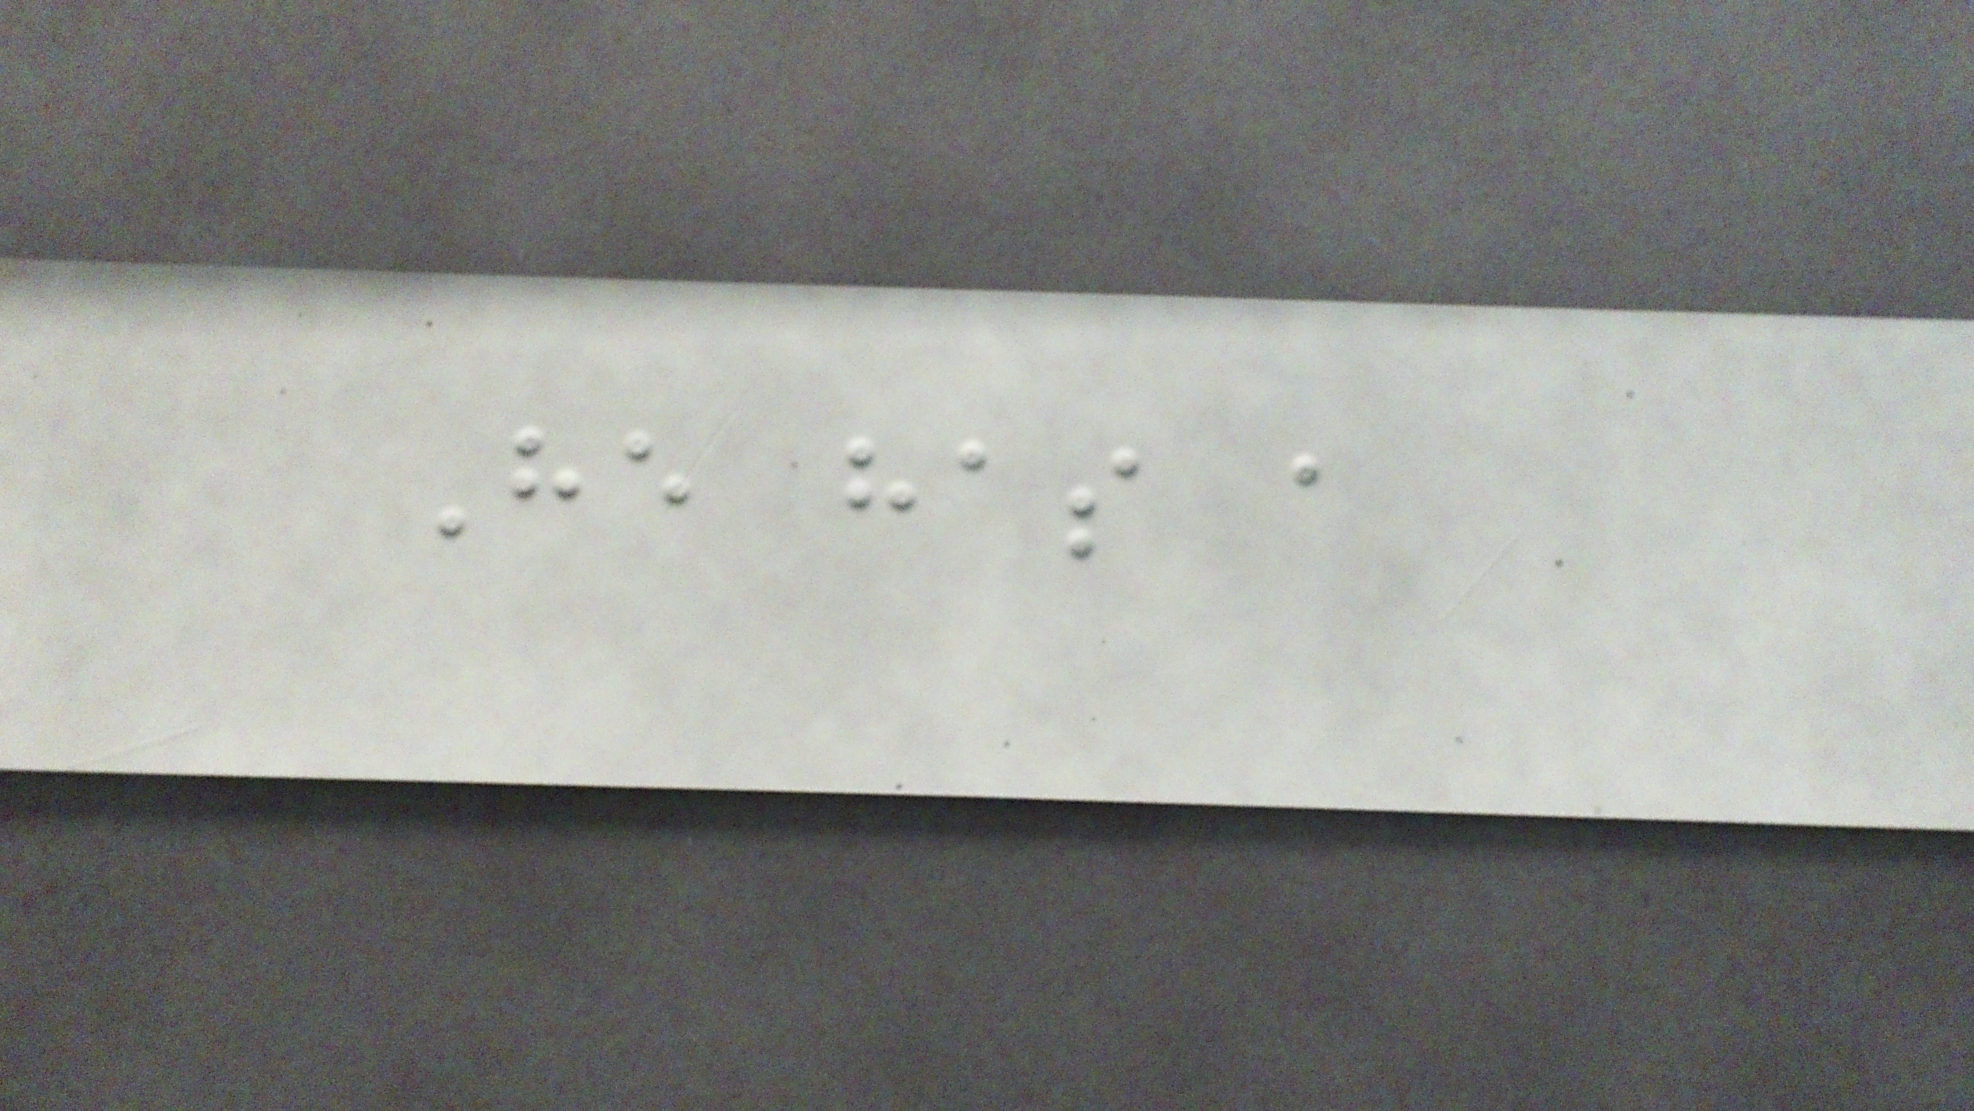He has a
